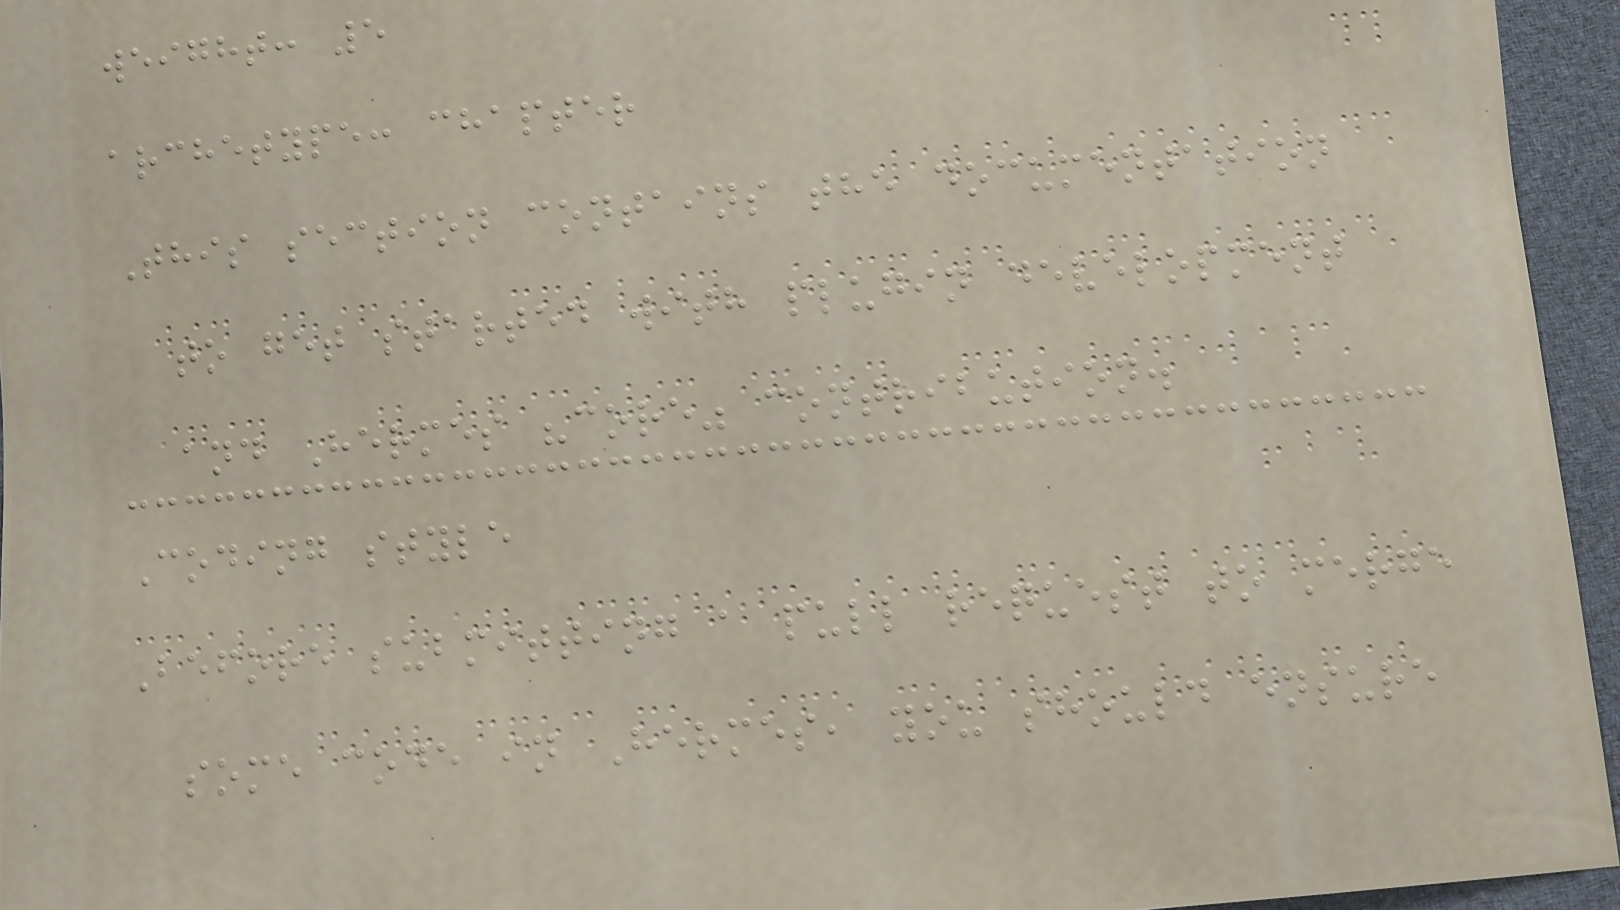weight: 5
archetype: chapter
This section contains the documentation
to get started with plugin development
and Hermes "core" contribution.
Coding style
Before submitting a pull request to merge
some code in Hermes, you should ensure
